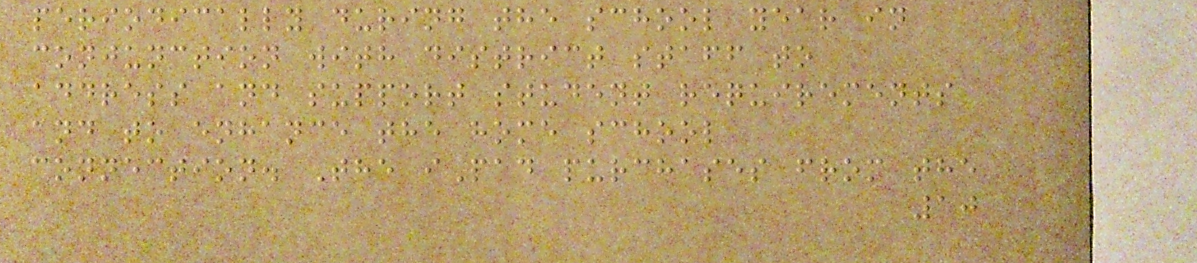periodically during the school year in
conjunction with district staff to
address and support student requirements
and to enhance the home school
connection. The iPad purchases from the
10
